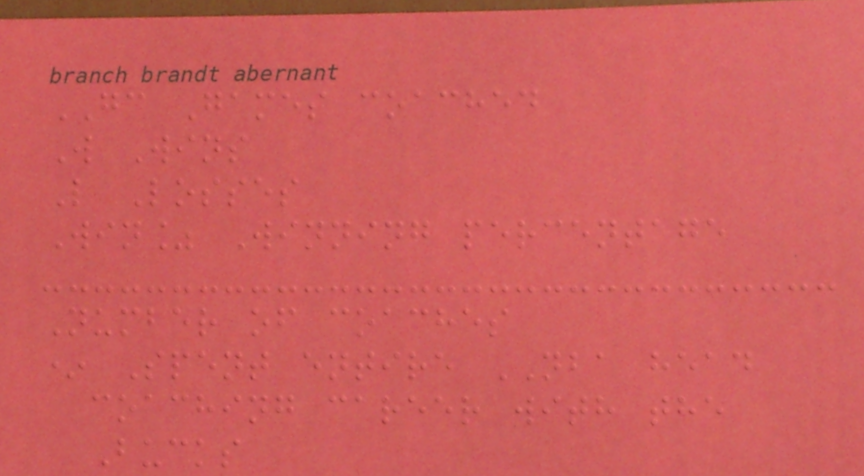GC Games coached
W Wins
L Losses
Win% Winning percentage
Number of coaches
* Spent entire NBA head
coaching career with the
Bucks
